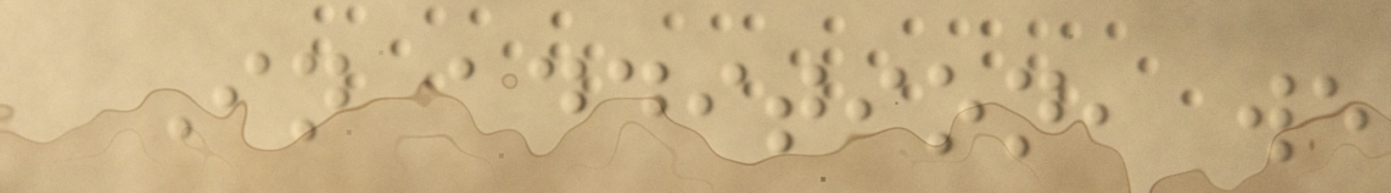In addition, we
